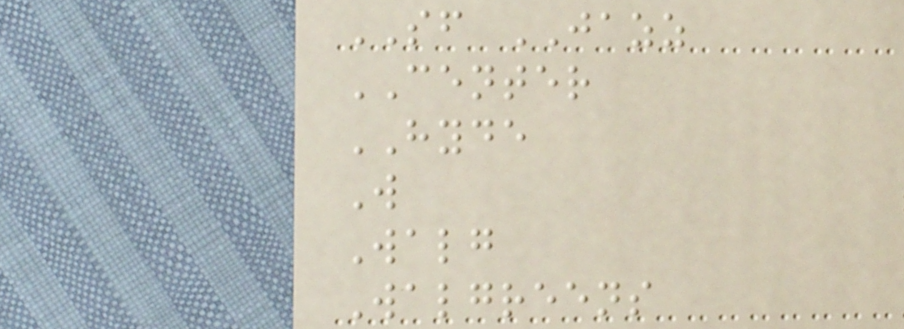SF JAZZ
CENTER
HYDE
W
Walg
Walgreens
